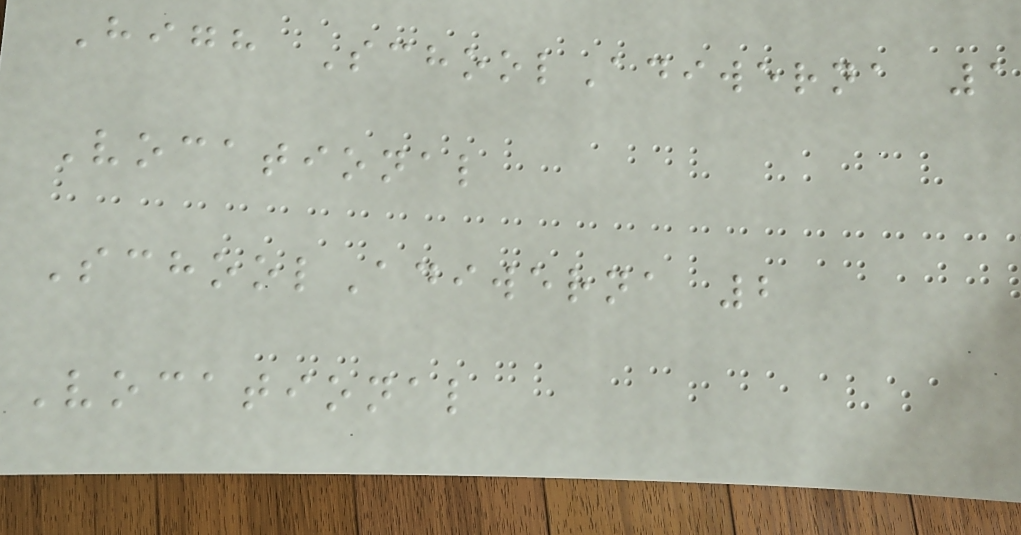High SchoolAdiwerna 1
Vocational
SchoolAdiwerna 2
Vocational
